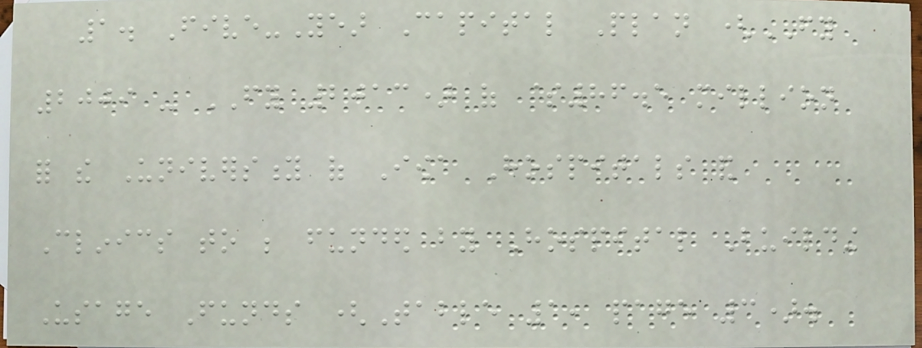1. Five-Year Capital Plan (FY
2009 - FY 2013) of $86.5 million
for the University of Iowa Hospitals and
Clinics to be funded by Hospital Building
Usage Funds (Table 1, page 3).
